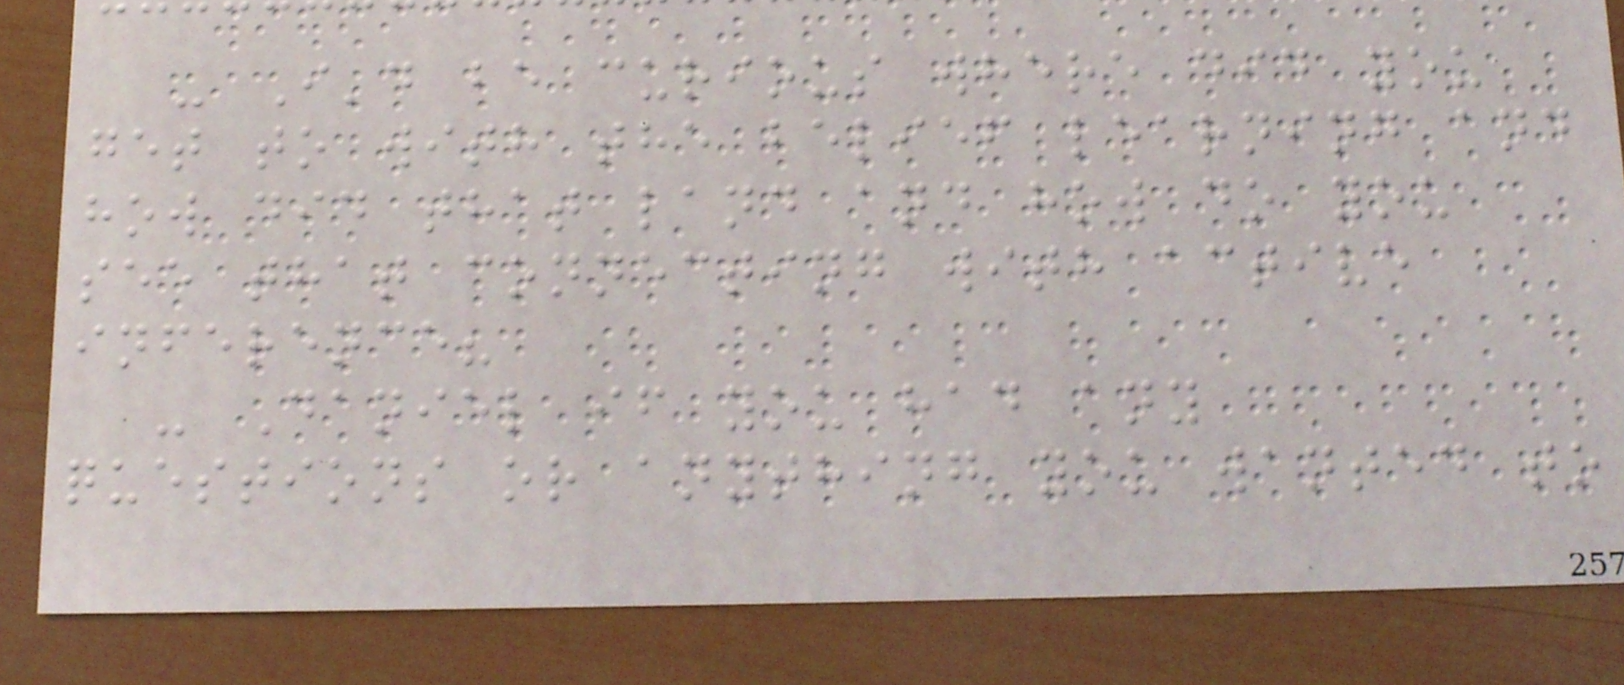- I'd be curious where did you
get to with the belief learning and
how did that land and how do you
see that connecting with active
inference?
- Daniel if you had any
questions or anything you wanted to
